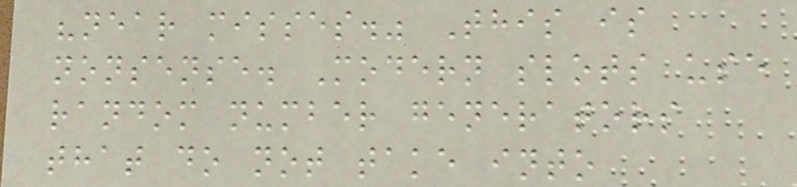"near misses." This is
nonsense. Modern slots use
random number generators
that do not take into
